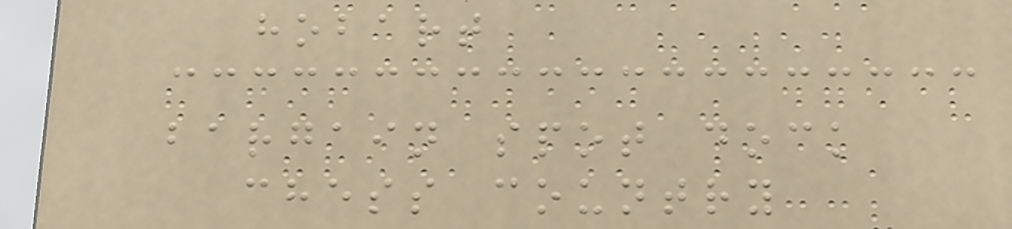hobart
bargain spot dock
chess country
